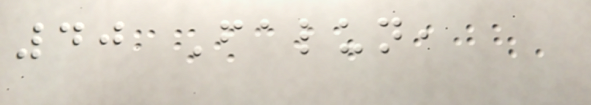40 Falun,
